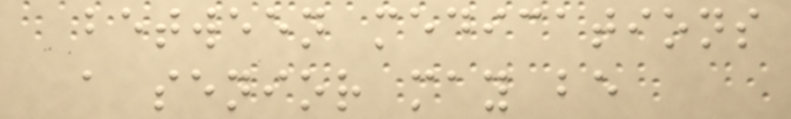between medications
a senior may be
